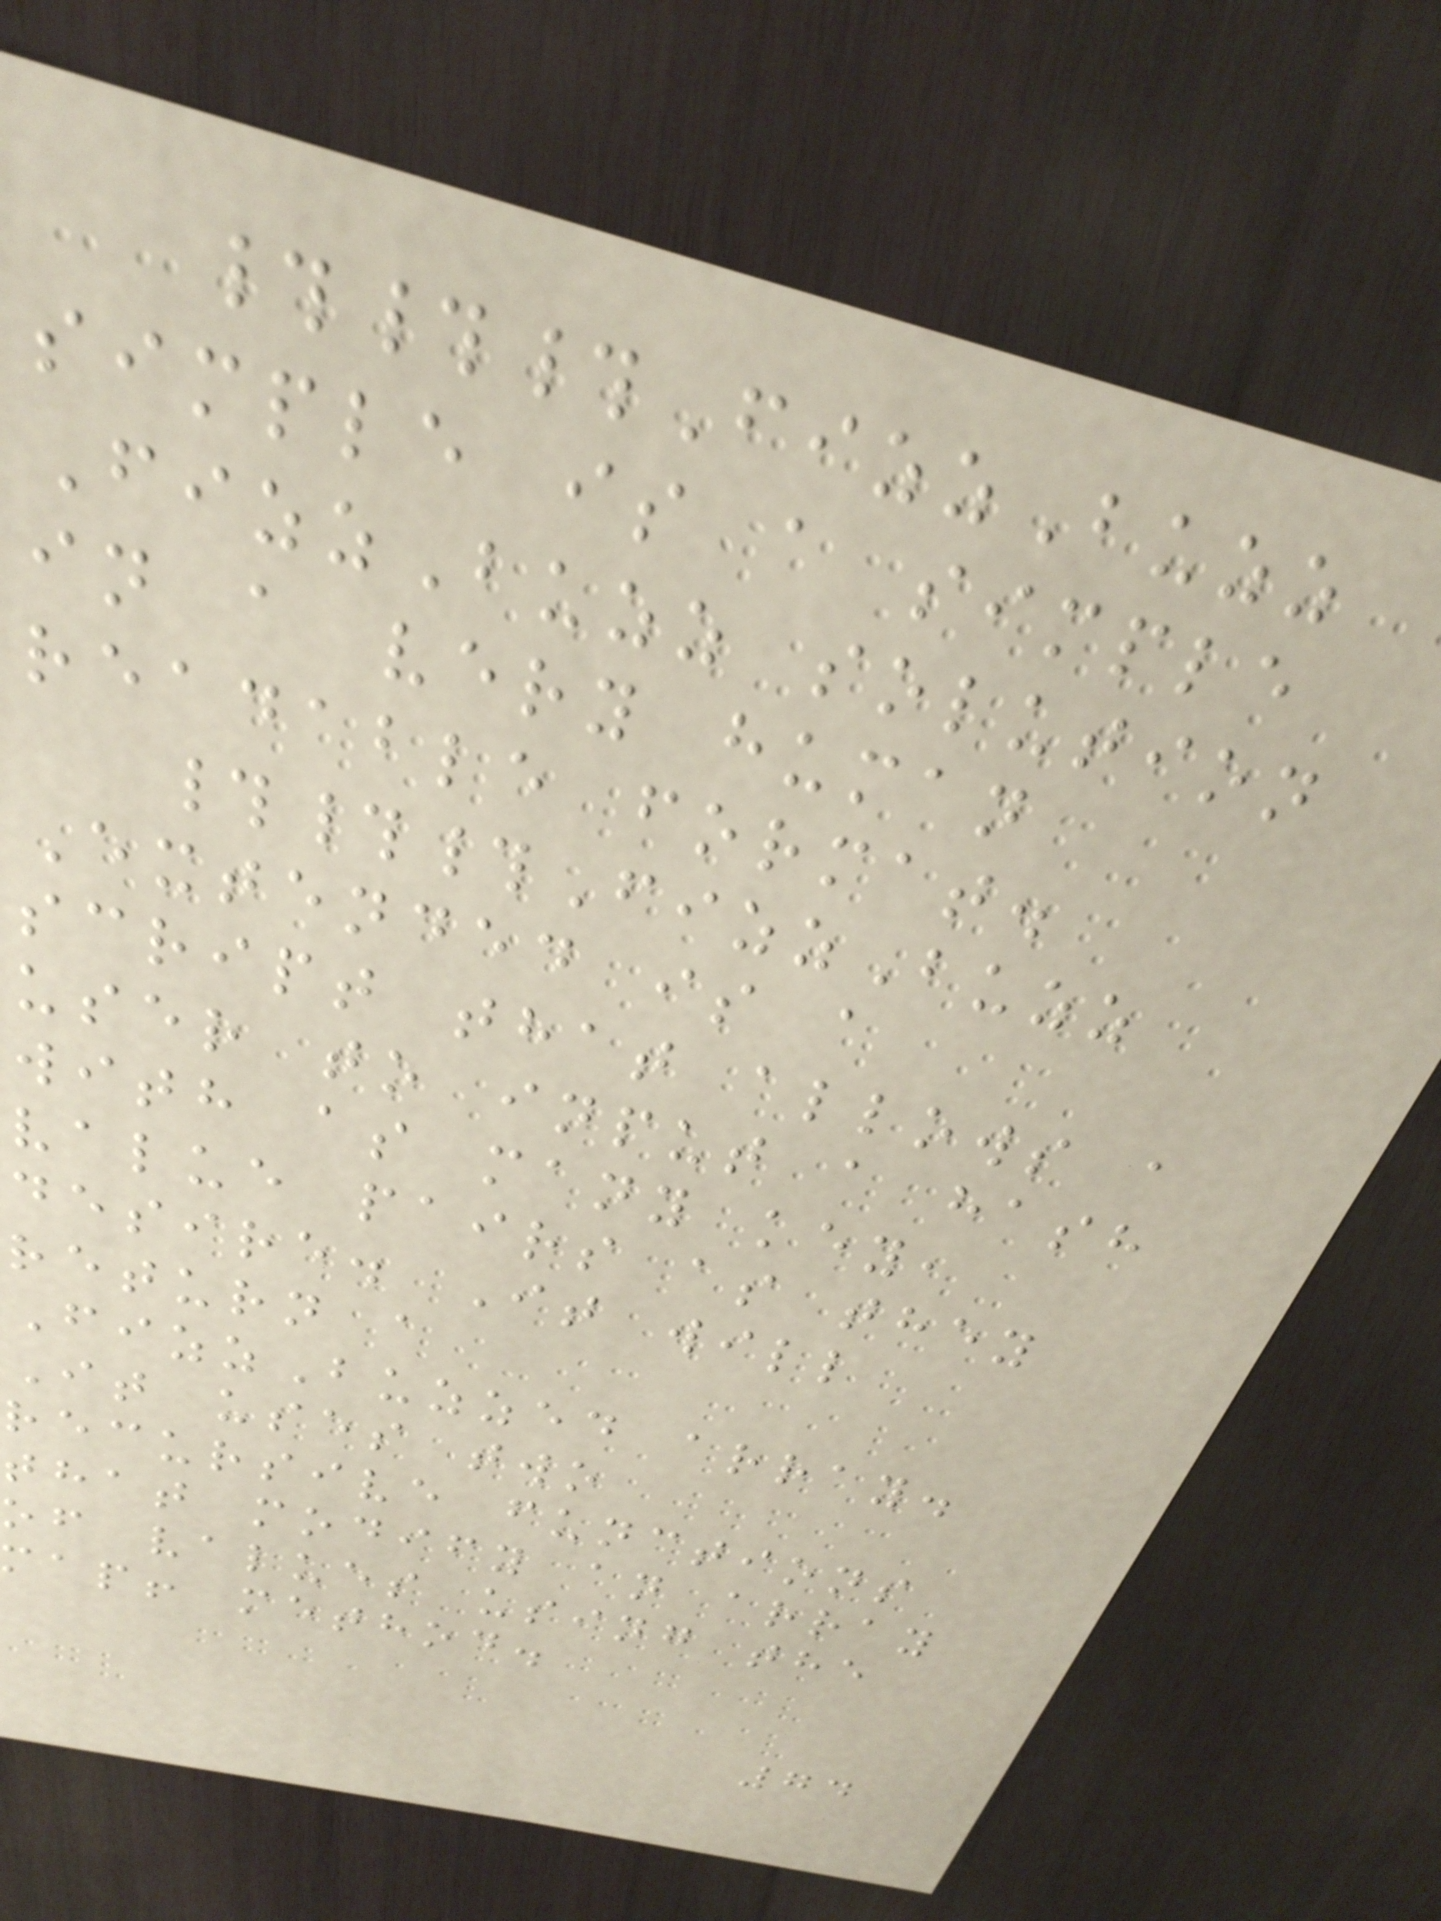###FizzBuzz
simple is a simple
FizzBuzz solution
in a very human
readable format.
###FizzBuzz
Extended is a
script that allows a
user to input a hash
with as many key,
value pairs as they
desire. It will
return a
FizzBuzzed array.
It uses two
recursive functions
that modify an array
of values using the
map! method.
74
